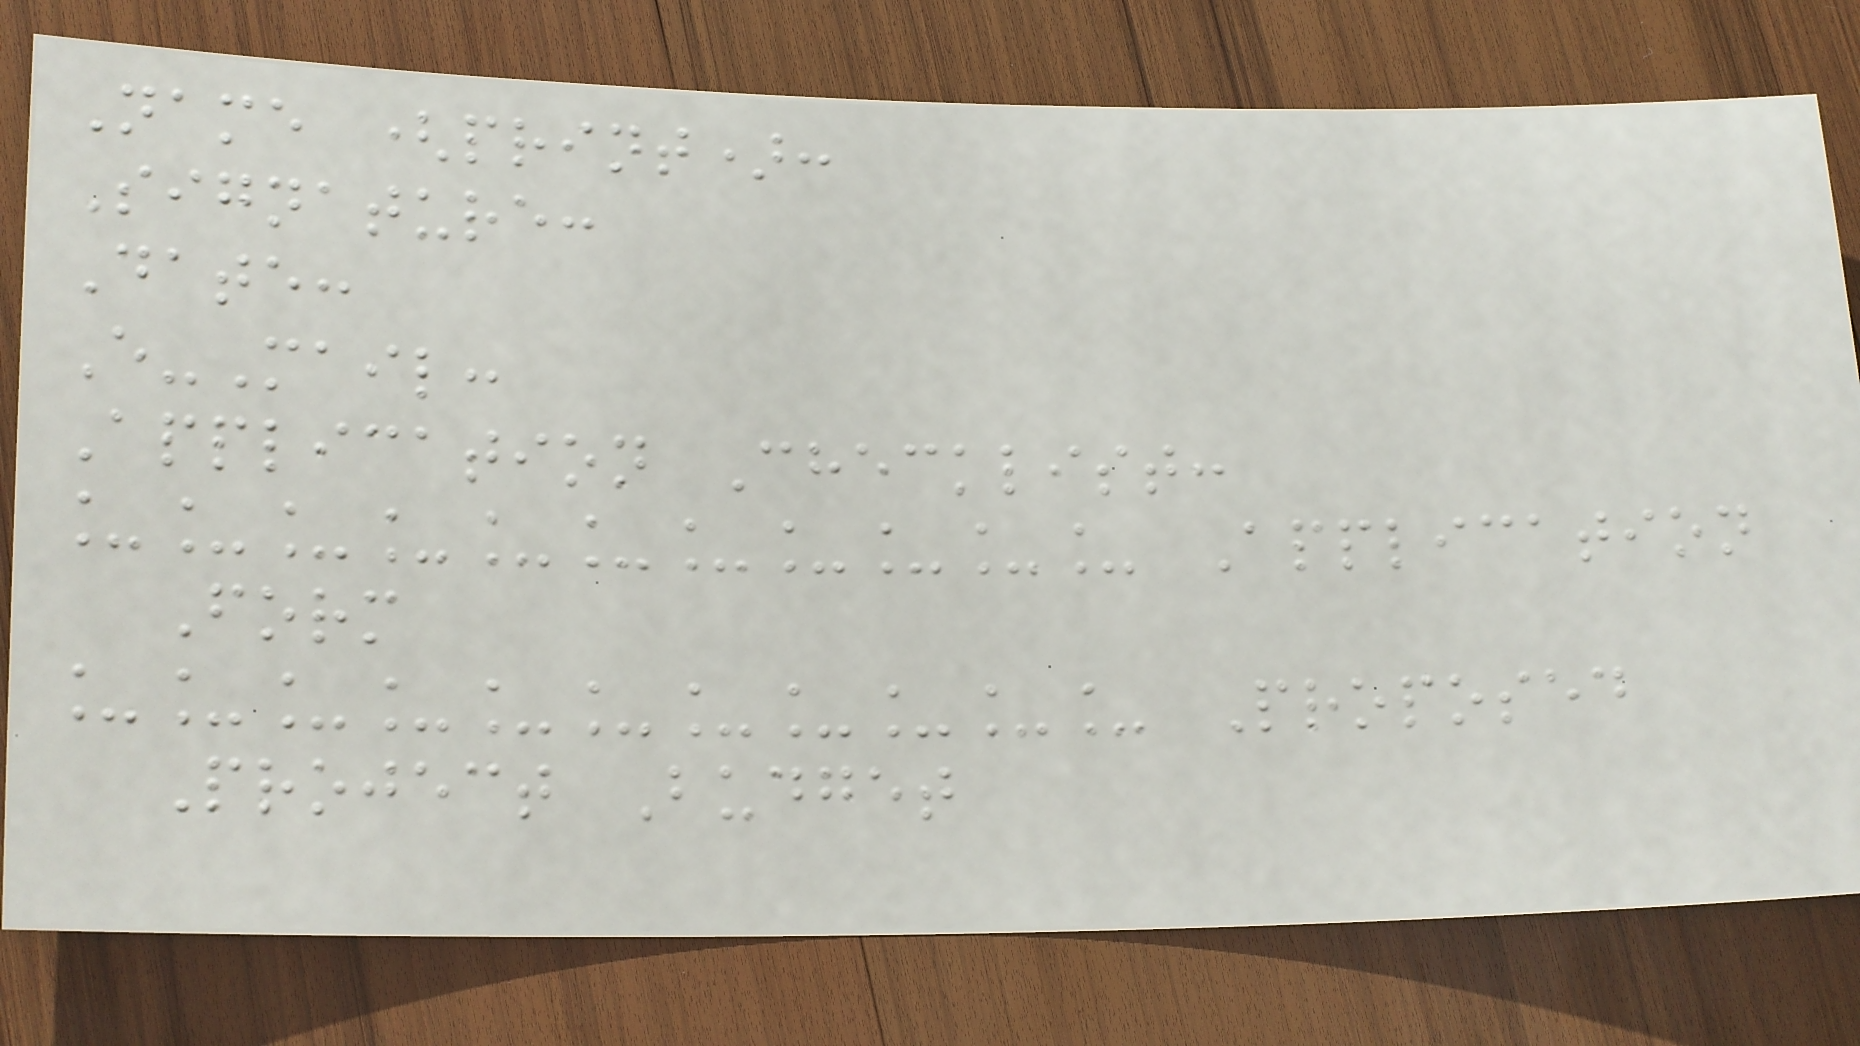Name (print):
Signature:
Date:
E-Mail:
Application Checklist:
___________ Application
Form
___________ Proposed
Project Budget
